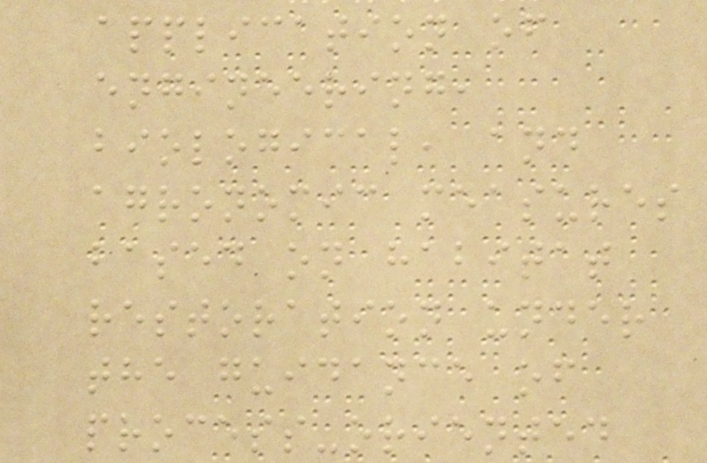application of
engineering,
biological, and
agronomic measures
based on habitat
restoration under
the guidance of
process-oriented
